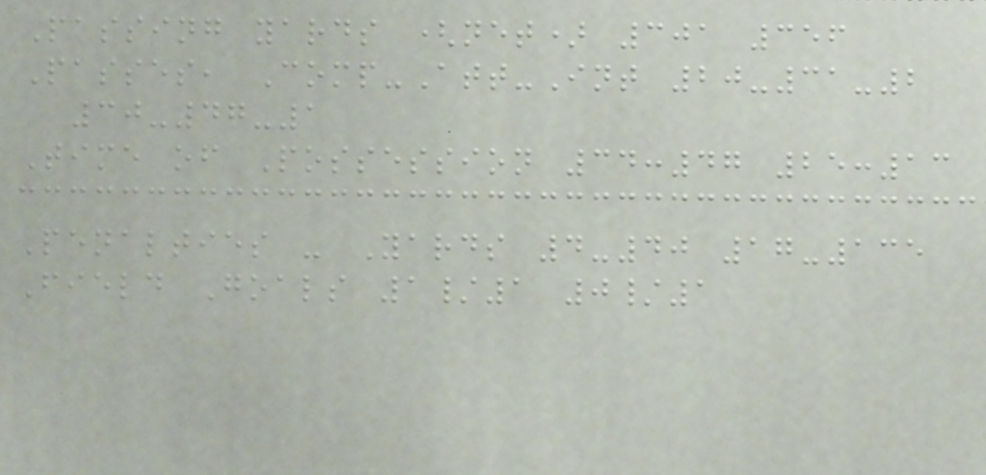Passing yards (net) 301 356
Passes, Comp-Att-Int 20-31-2
30-47-1
Time of Possession 34:47 25:13
Penalties - Yards 4-40 17-135
Field Goals 1/1 0/1
